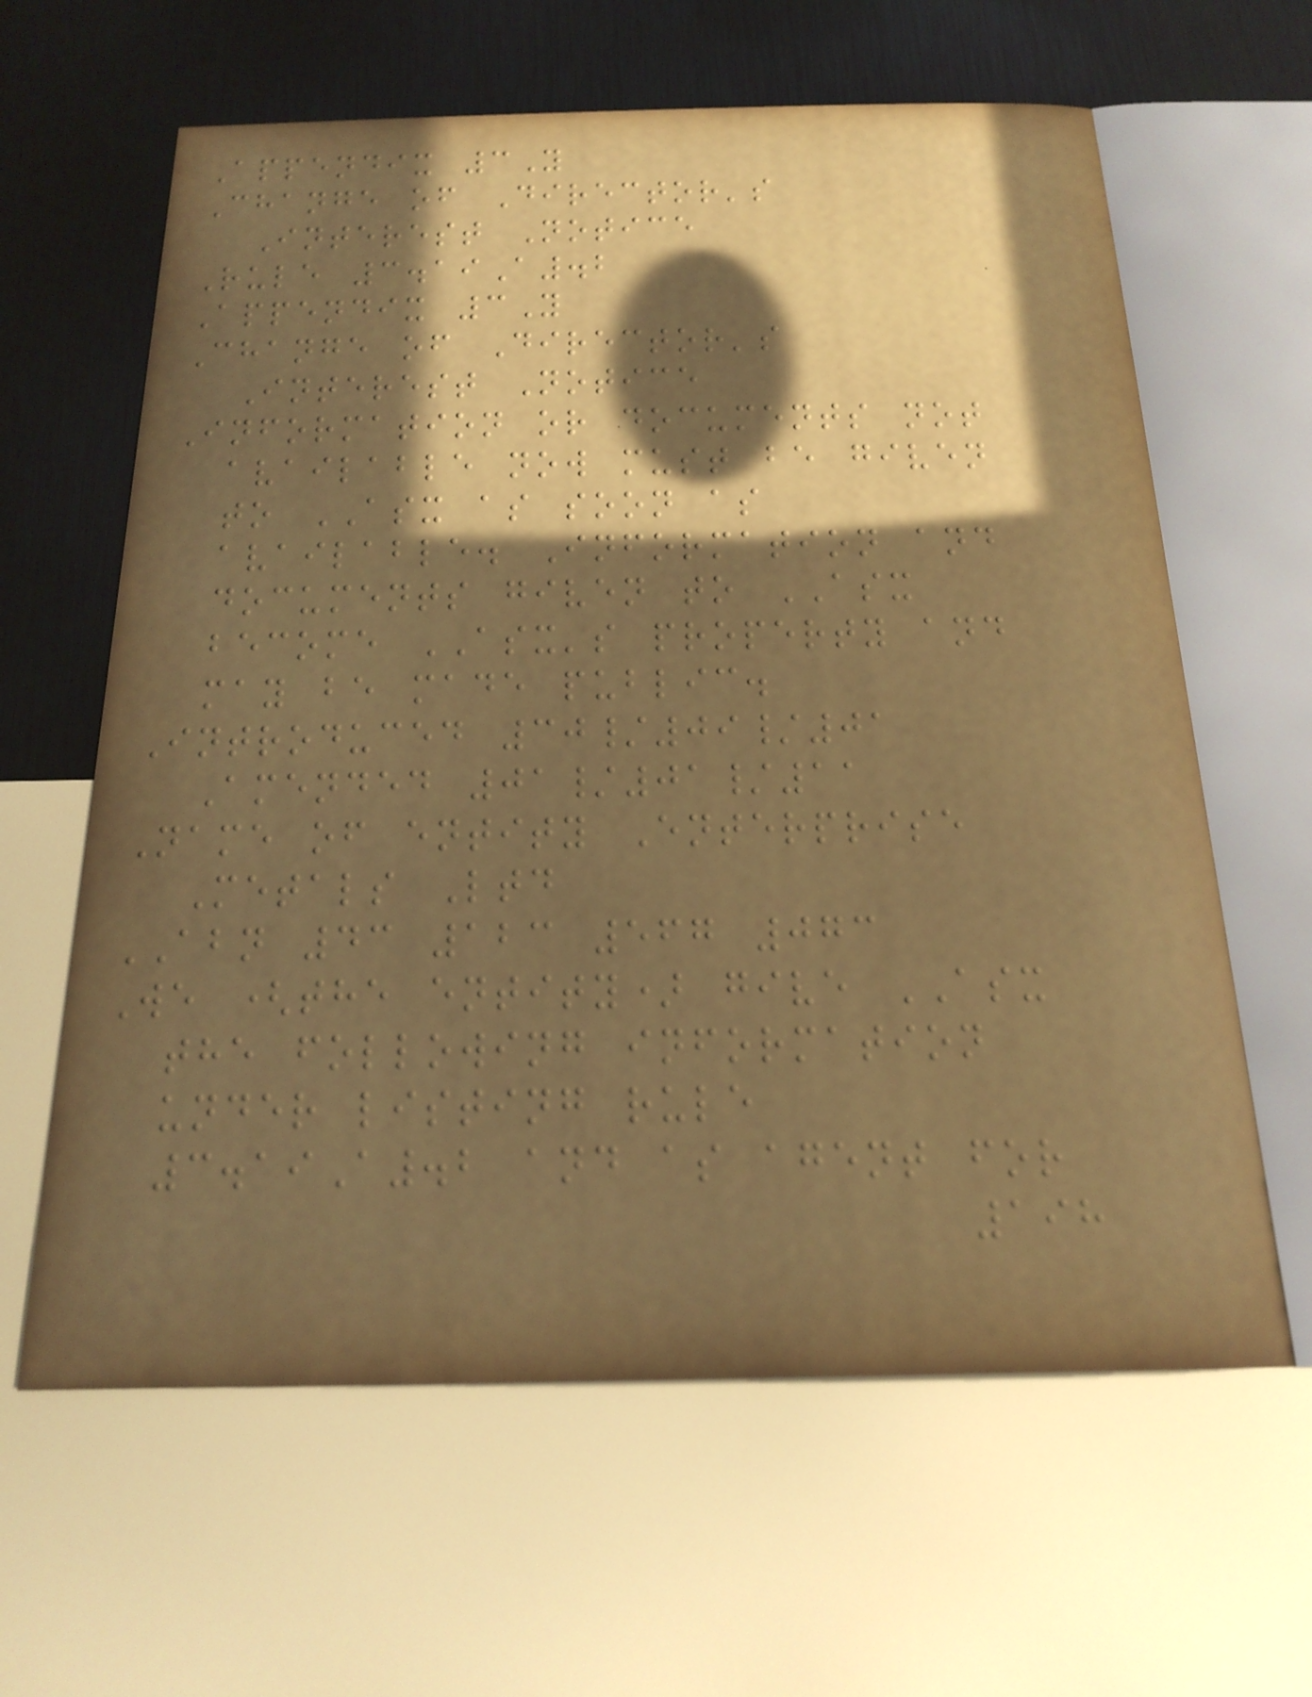Appendix 3Y
Change of Director's
Interest Notice
Rule 3.19A.2
Appendix 3Y
Change of Director's
Interest Notice
Information or documents not
available now must be given
to ASX as soon as
available. Information and
documents given to ASX
become ASX's property and
may be made public.
Introduced 30/09/01
Amended 01/01/11
Name of entity Enterprise
Metals Ltd
ABN 43 123 567 073
We (the entity) give ASX
the following information
under listing rule
3.19A.2 and as agent for
198
